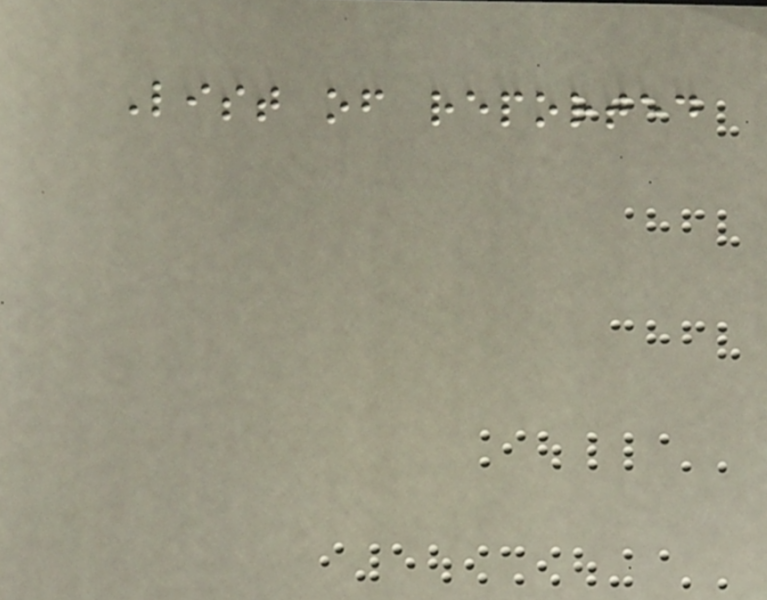List of reported
